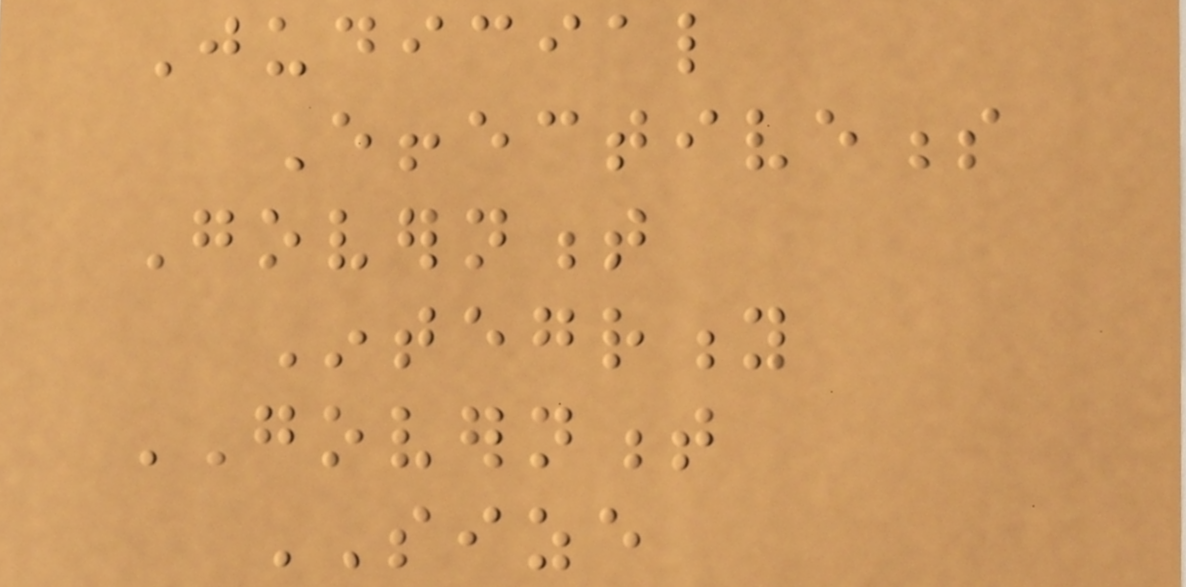Judicial
Effectiveness
Government
Integrity
GOVERNMENT
SIZE
